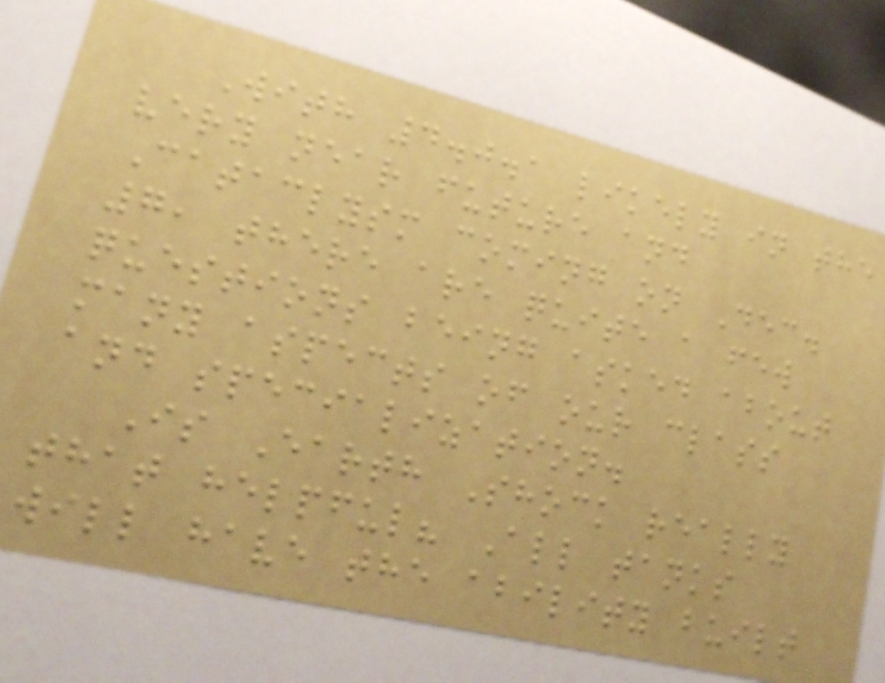With 4.0.1 likely in the
very near future and
Cataclysm coming on Dec.
7, there are quite a few
questions being asked about
many aspects of our class
and specialization.
Is Earth Shock really
that helpful? All tanks
will have the ability built
